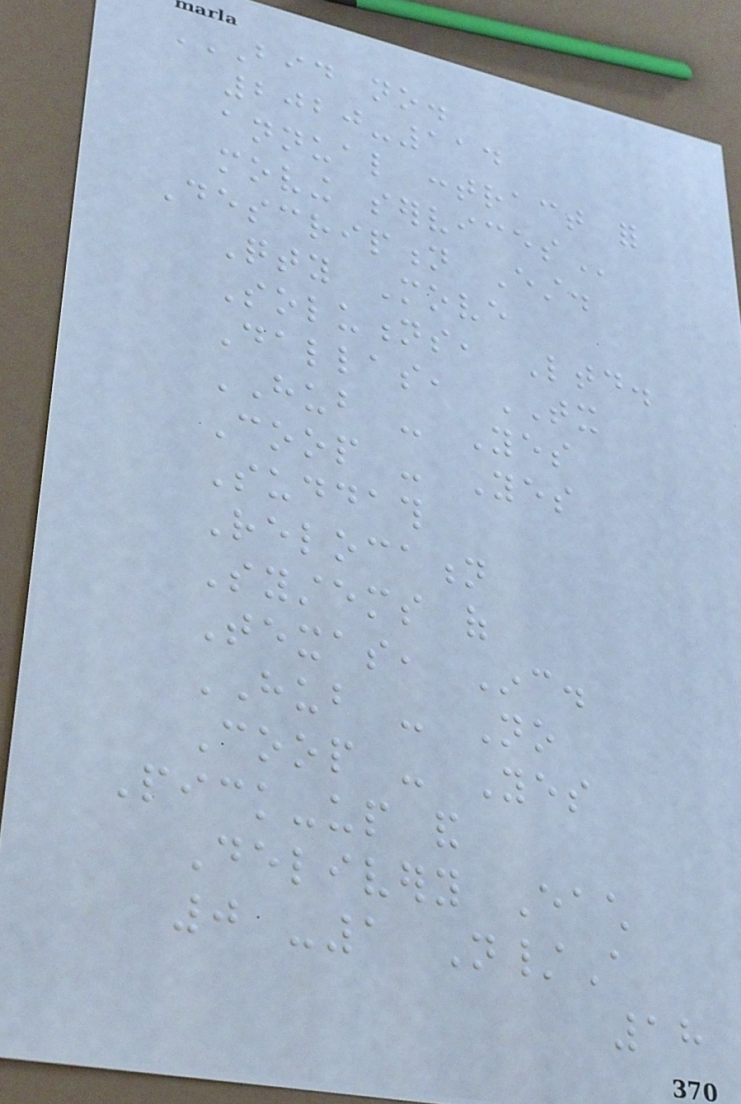BID NO.
2020-114
ANNUAL CONTRACT FOR
MOVING SERVICES
Description Est.
Qty Move
Solutions, Ltd.
Dallas, TX
HUB - Yes
Coop - Yes
Suddath
Relocation
Systems of
Texas, Inc.
HUB - No
Coop - Yes
Pick-up and
Delivery Each
0 -1 N/A
18
